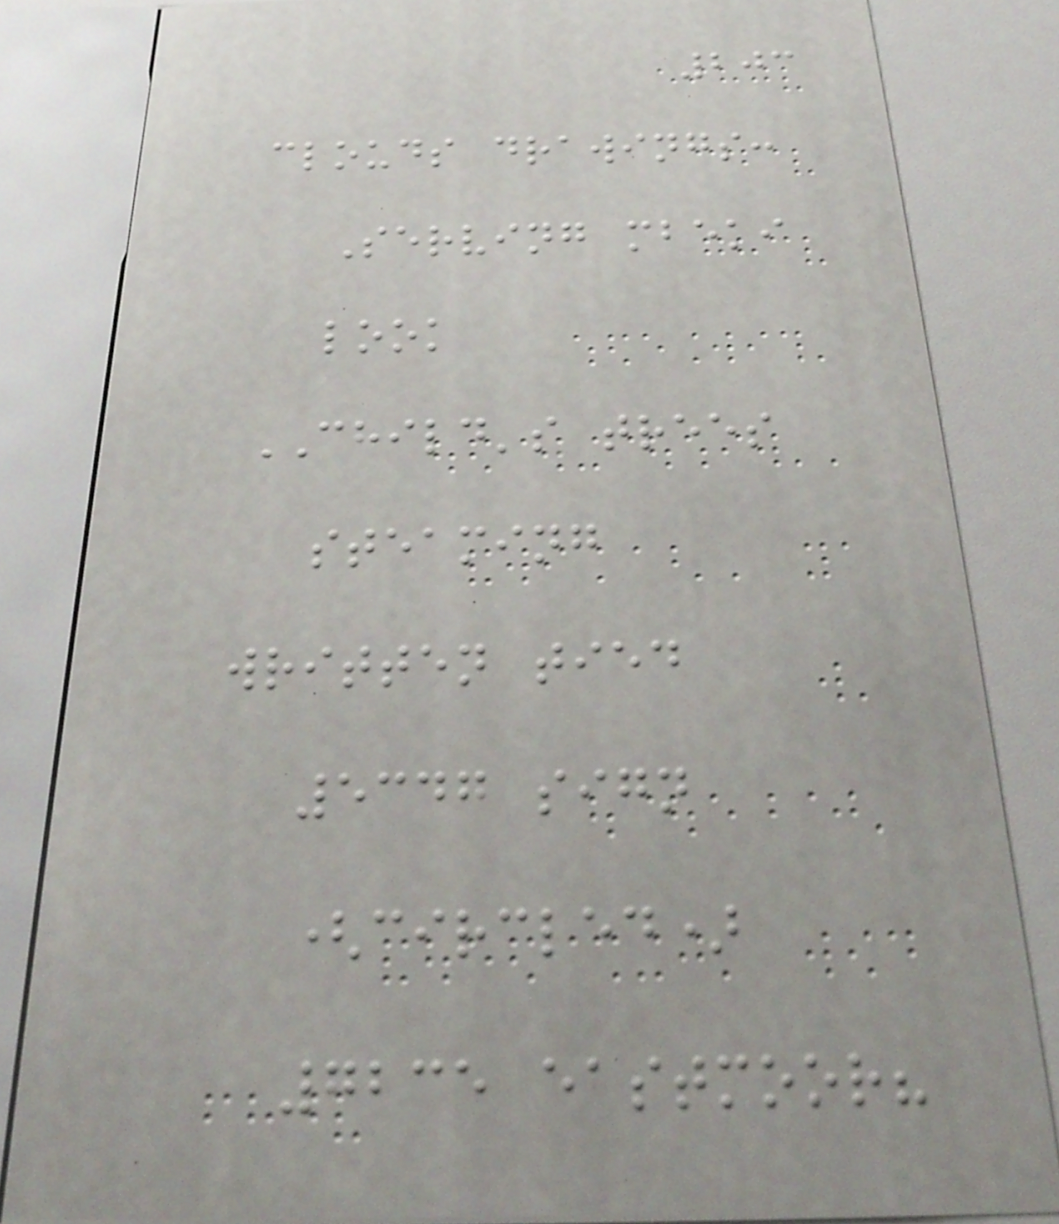203
clouds drawings:
Serving mbeki
look
CHILD's trees
steaming
written tied
5347 sign
(circled)
7235 eastmoor?
